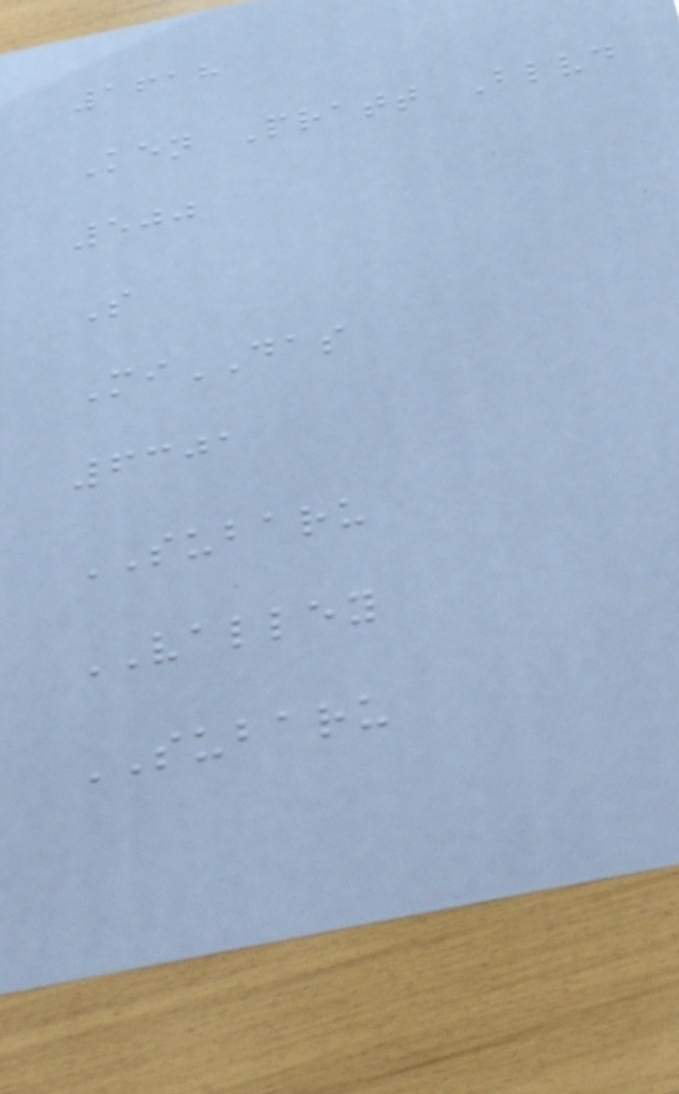1618
Ken Pratt Blvd
500
S
MiDAS
6301
SUBARU
VALLEY
SUBARU
